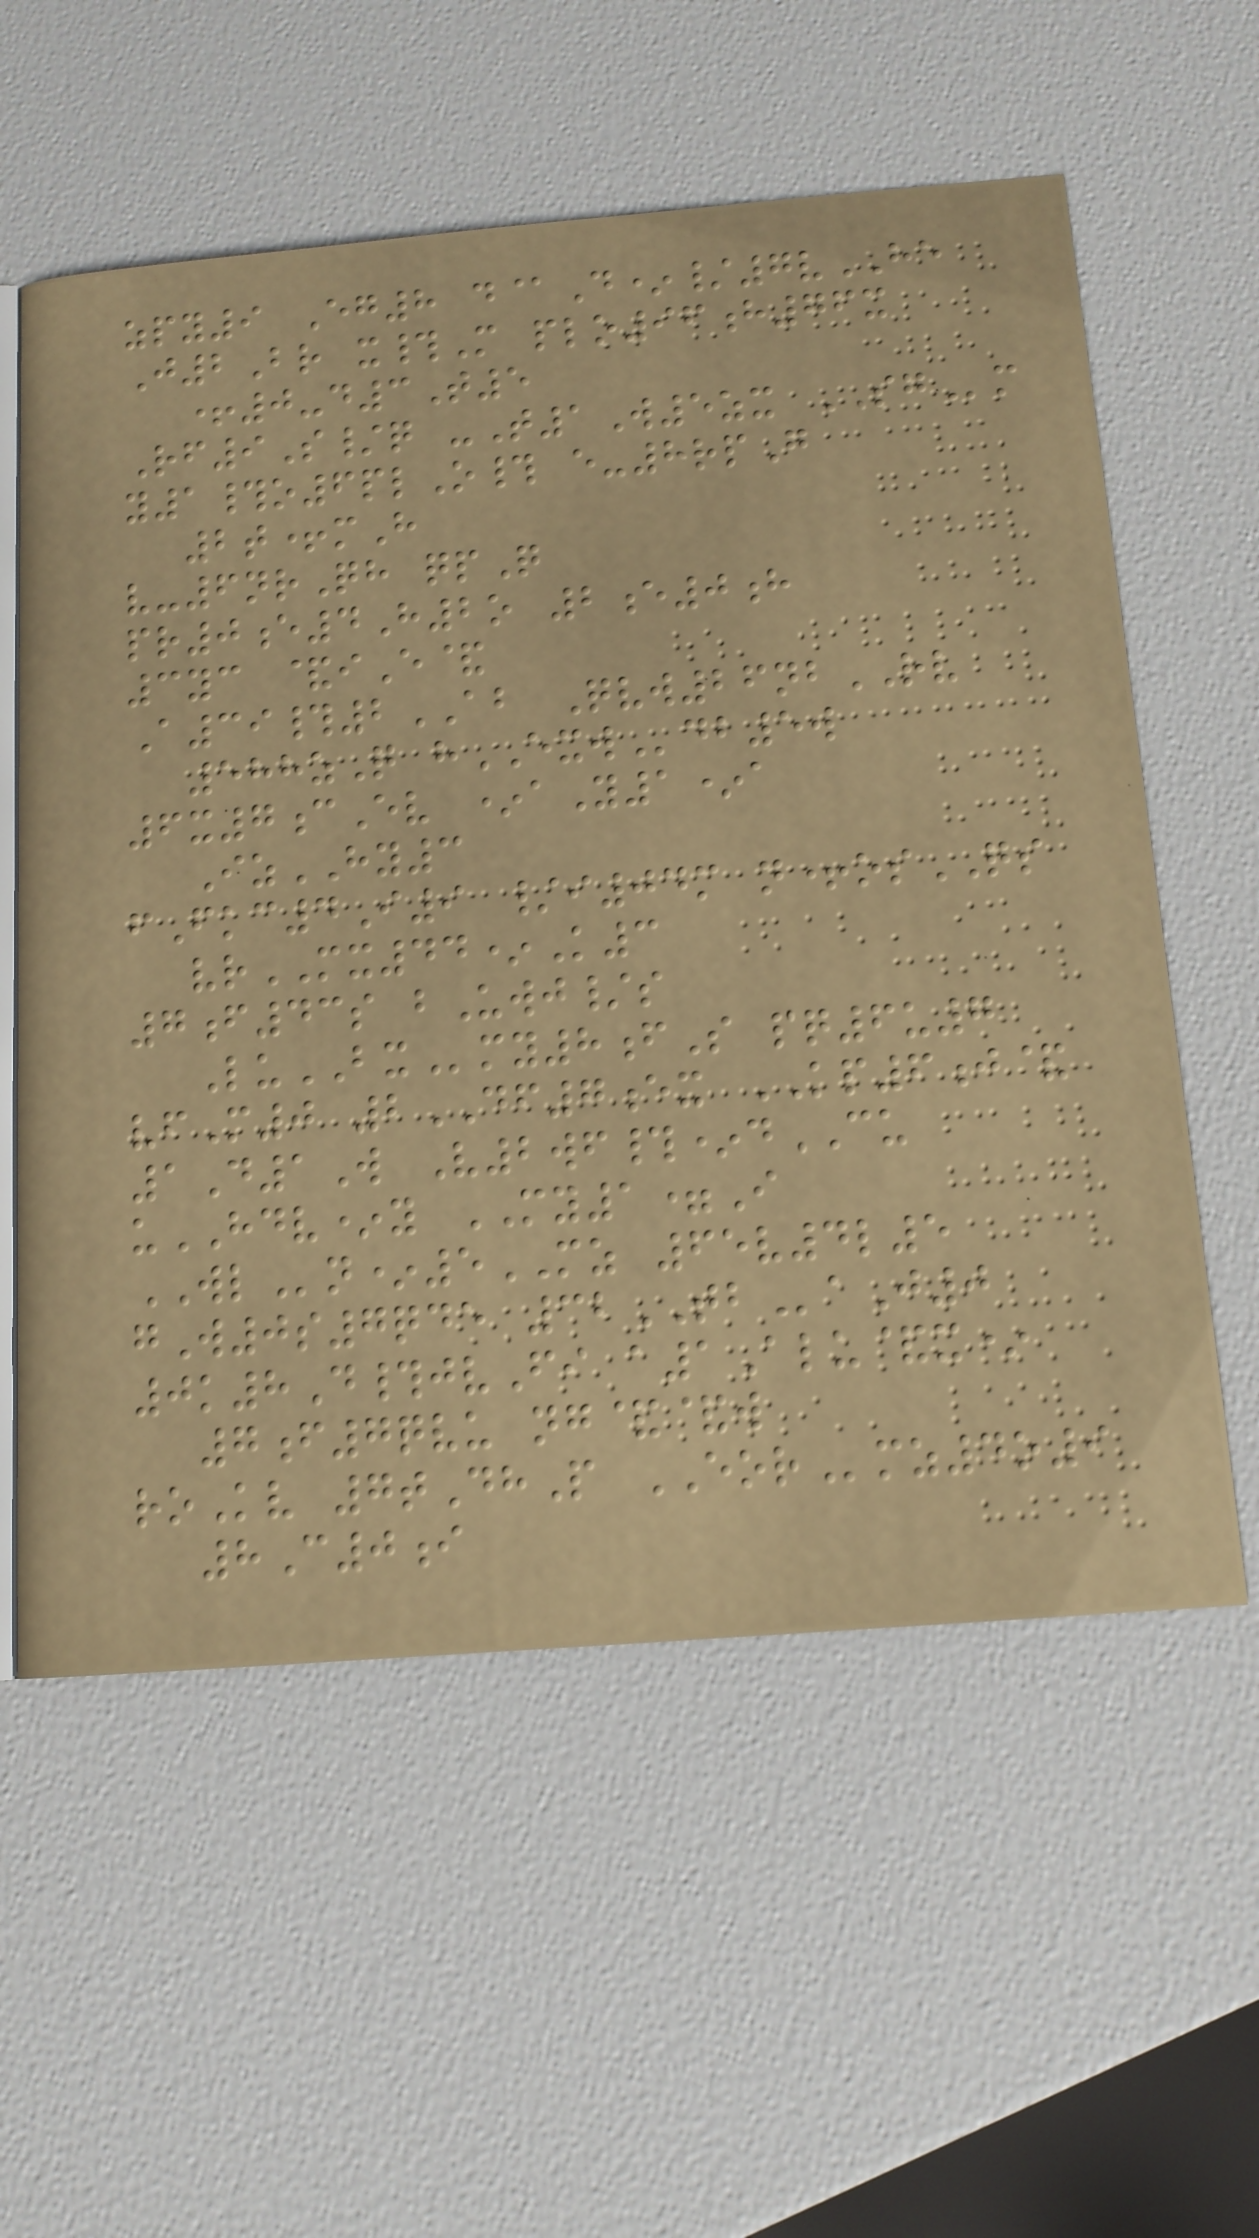zpy9 Eg8 d@D*/7vHE
J2Br x#M plo96h76x
+0-d3T5
Rf9S/q -T1W5zx SGm
y1#o6plO# e-8rpG
2t+mH
v-6nrQh qpQ
pr0e4H2o 2e0h
3yc &iE&
A39#2AB Qvw26nbRV
588zQ hEXWdb5w
6x7cEv *aY1*a
IzHY3
fFkc4I9 /i04m n+osQS
vrMX44*K3
7f43s bUwj/s
LuBXmy8fS pq6u7
vfM0 2DF7ex KP6j&
1D1W V2wf#*dCU
uHDV*y MY1=I
WLn*5MZ 65v4l5
gW0s7qde 32TBaJ0
0k8D#jvFi a1Alu&x*
7f7qvu ng&&w
roKv 7tDhP EORmz4o9
8C0i
